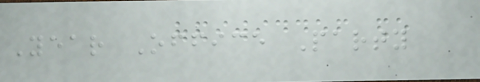Year Office Party
